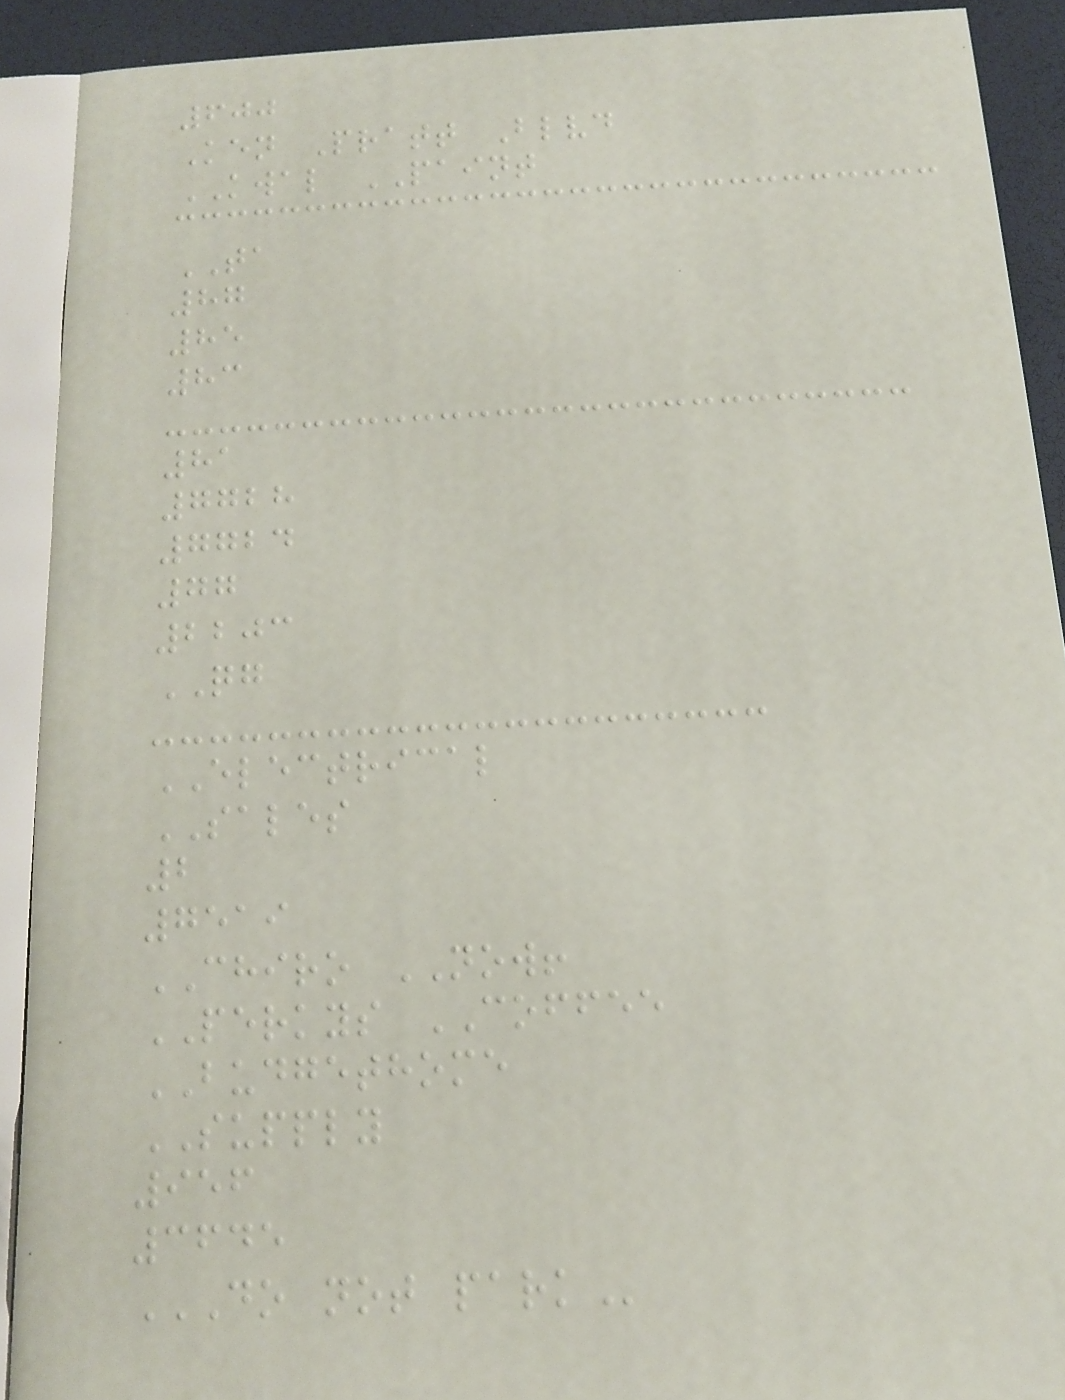600
Ken Pratt Blvd
KWAL PAINT
TA
87
85
83
81
7728
7724
77
2203
QG
ELECTRICAL
SALES
2
7519
CHIRO NOW!
PERKYS COFFEE
BUDGETHOME
SUPPLY
956
3645
DO NOT PARK
